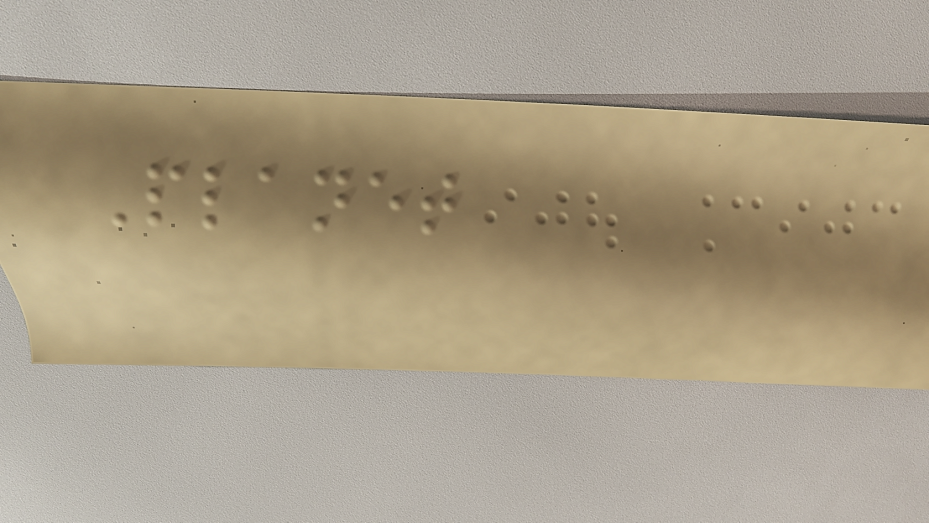Planet
